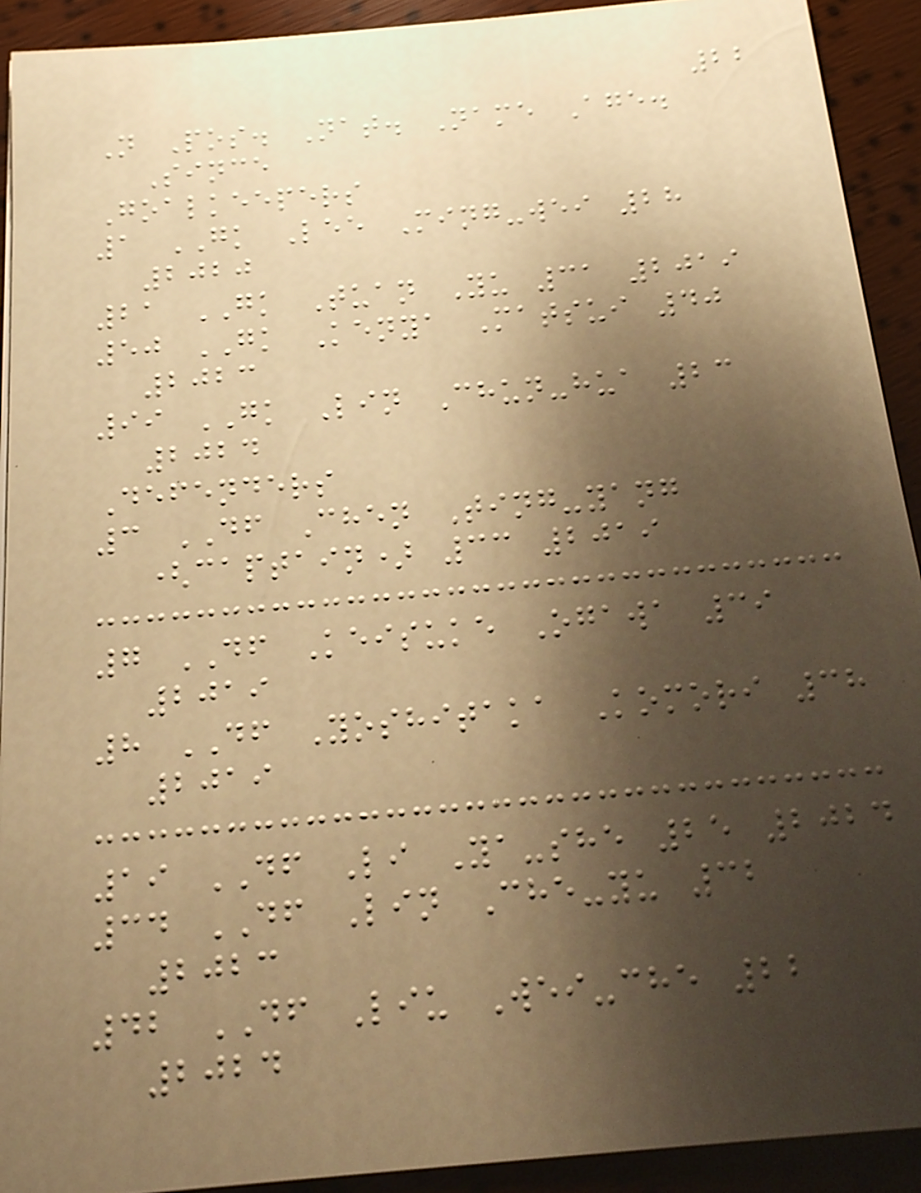22
N Pos. Nat. Name Age.
Since
Goalkeepers
1 GK Lee Ming-wei 28
2020
21 GK Tuan Yu 31 2019
50 GK Kenya Matsui 40
2023
99 GK Lin Chun-hua 23
2024
Defenders
3 DF Chen Ting-yang
(captain) 33 2019
7 DF Keisuke Ogawa 39
2019
8 DF Yoshitaka Komori 38
2019
19 DF Li Ya-she 25 2024
34 DF Lin Che-yu 32
2023
42 DF Liu Wei-che 22
2024
